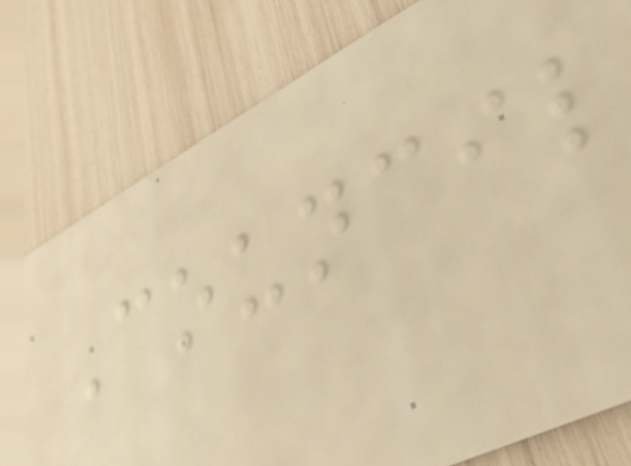Council
